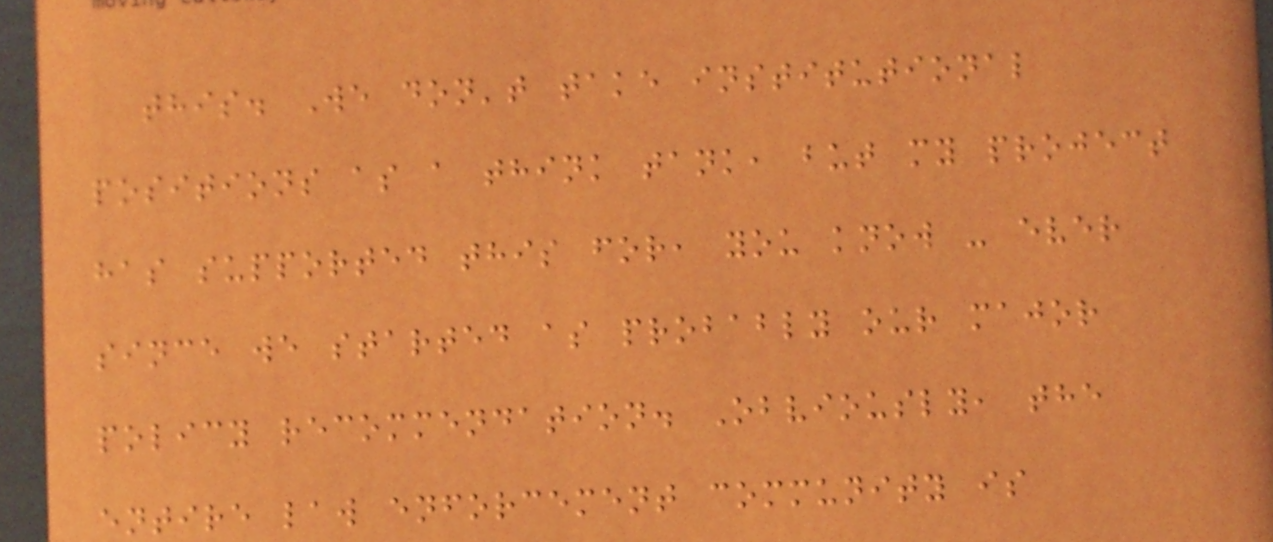this. We don't take institutional
positions as a think tank, but my project
has supported this for, you know - ever
since we started as probably our major
policy recommendation. Obviously, the
entire law enforcement community is
